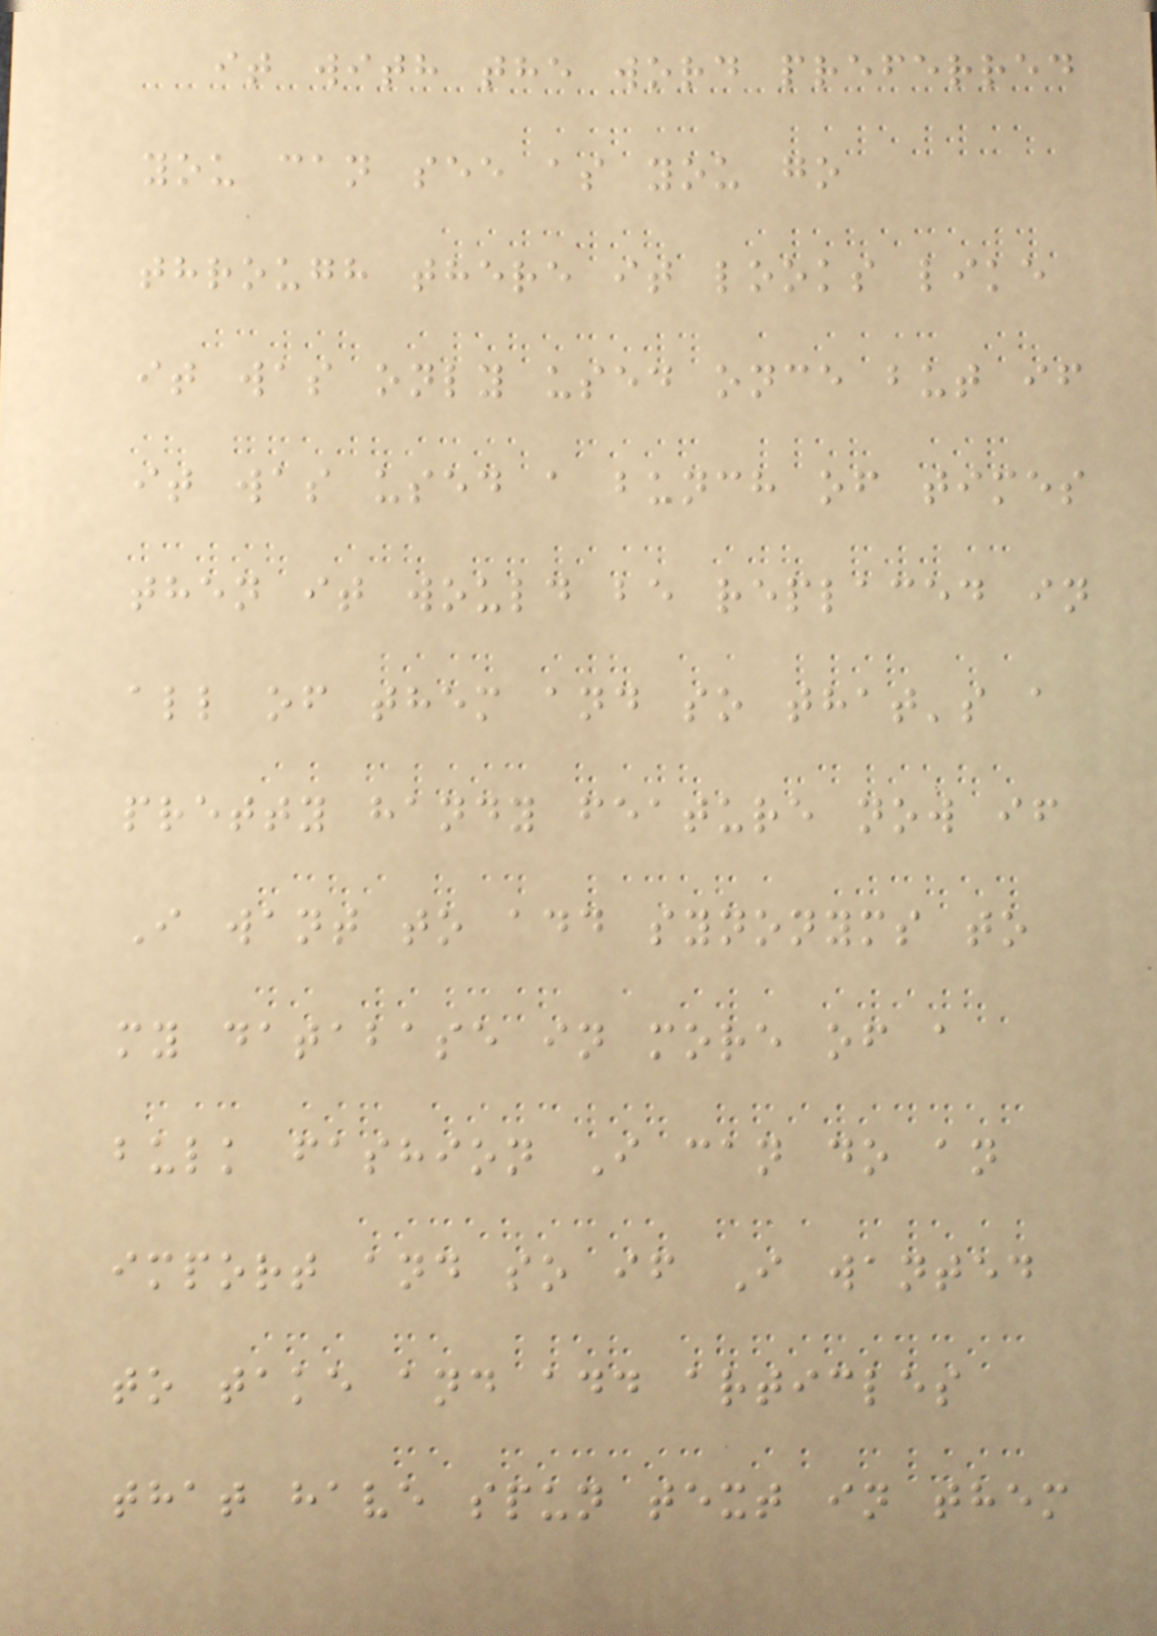it with the word preferred
you can see as you go
through there it looks like
it was only used once but if
it was used a bunch of times
then it would be replaced in
all of them and so that's a
pretty handy feature now if
I want to add synonyms to
my database in more of a
bulk fashion I can do an
import and so if I wanted
to take and add articles
that have spun text in them
